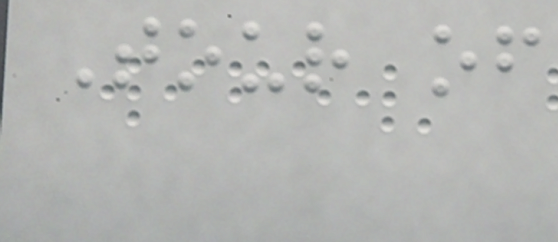Tour of
